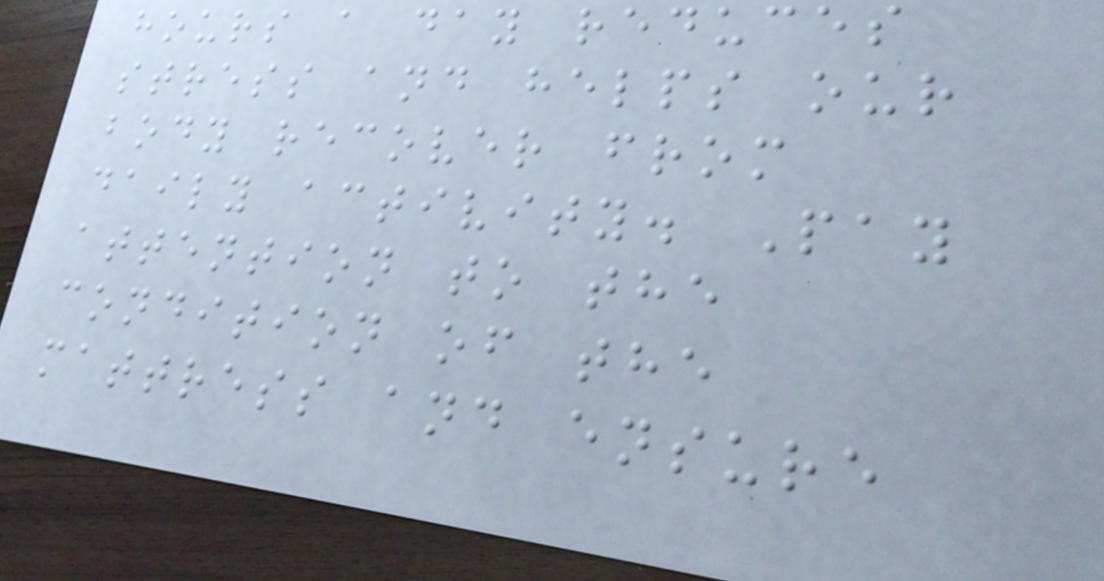hours a day reduces
stress and helps our
body recover from
daily activity. Pay
attention to the
condition of the
mattress and ensure
